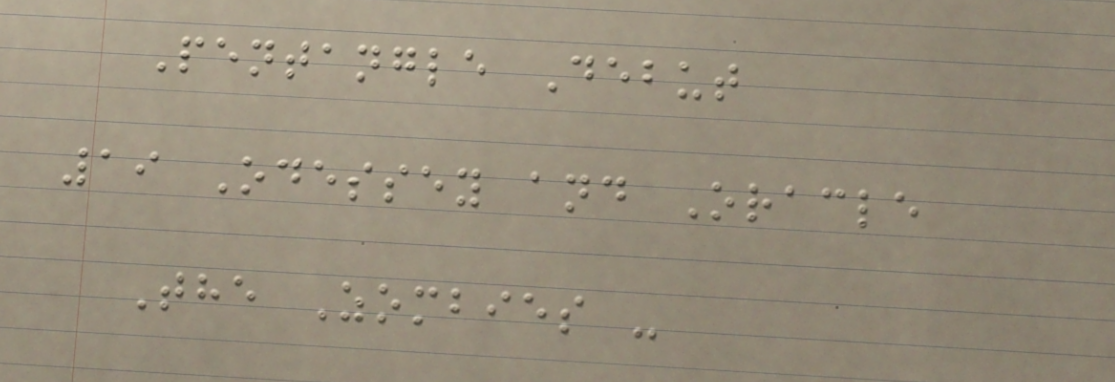Pentangle Debut
19 Odessey and Oracle
The Zombies -
